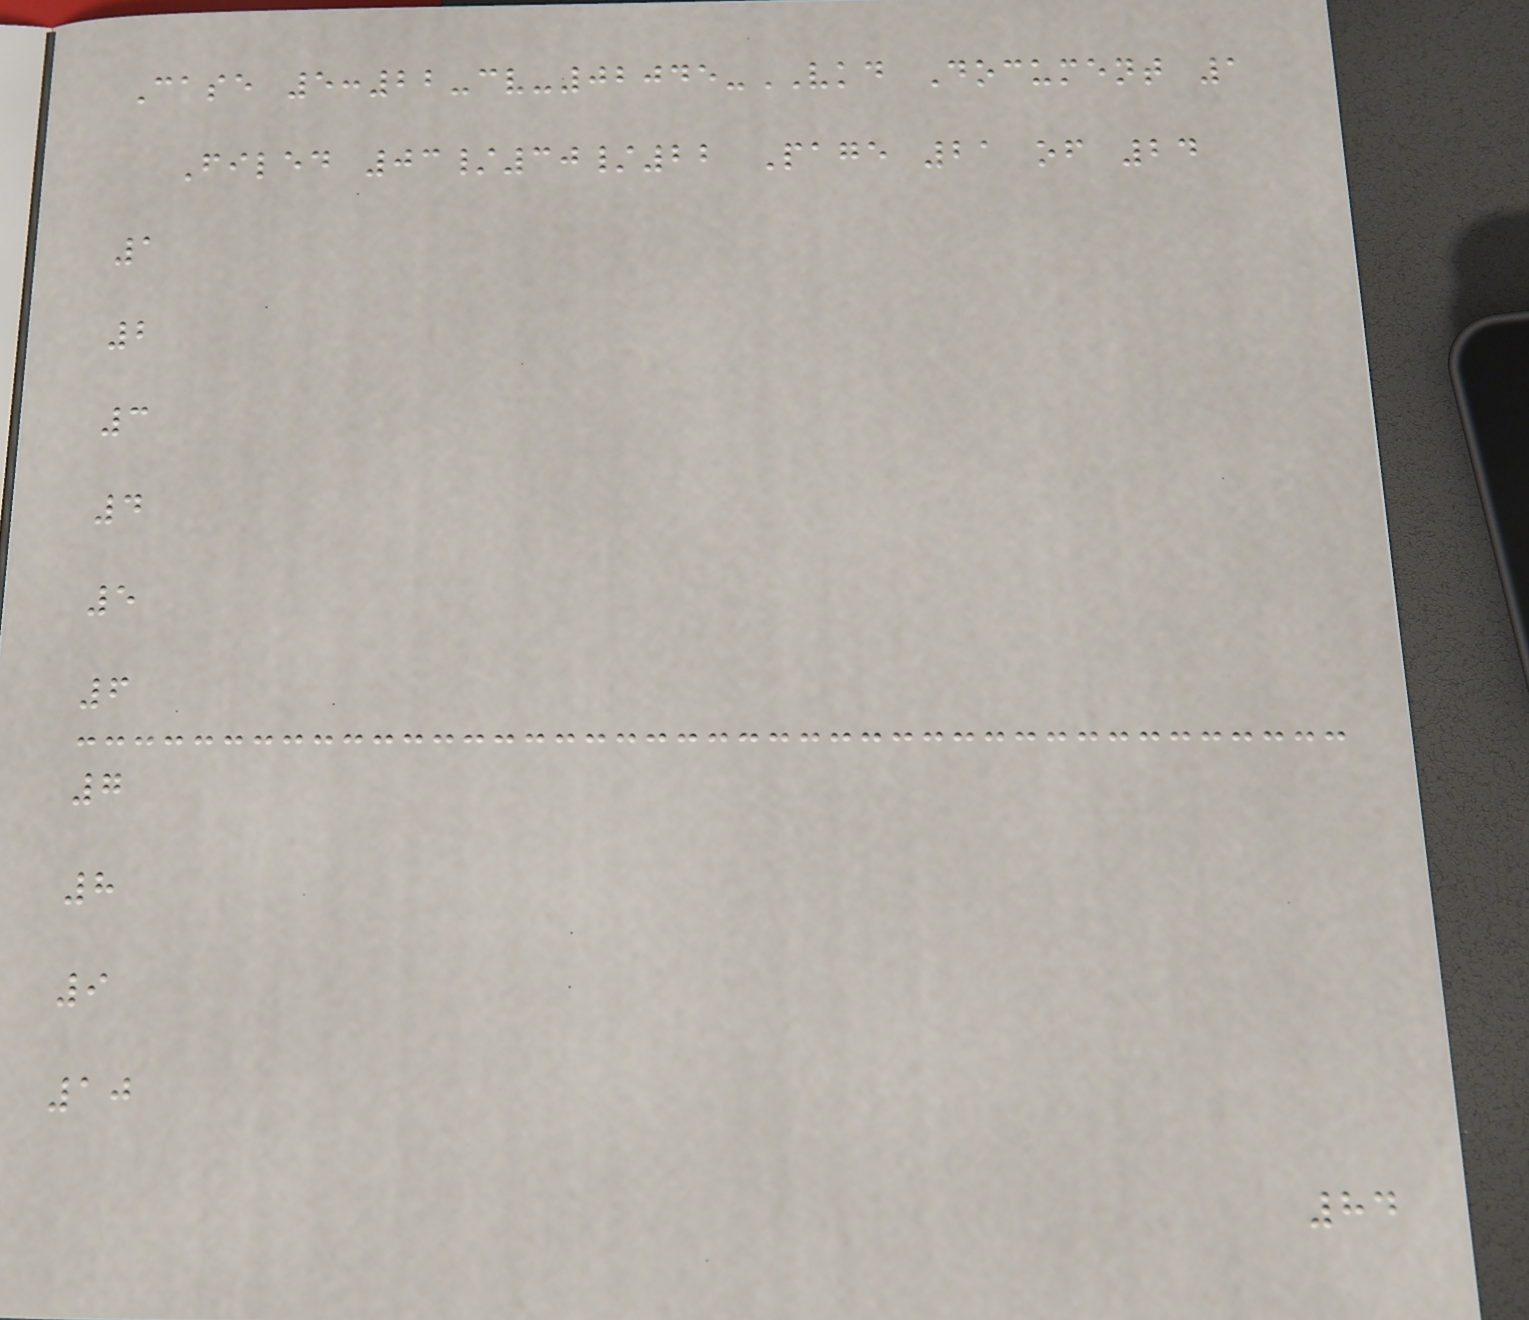Case 5:22-cv-02045-VKD Document 1
Filed 03/30/22 Page 21 of 24
1
2
3
4
5
6
7
8
9
10
84
